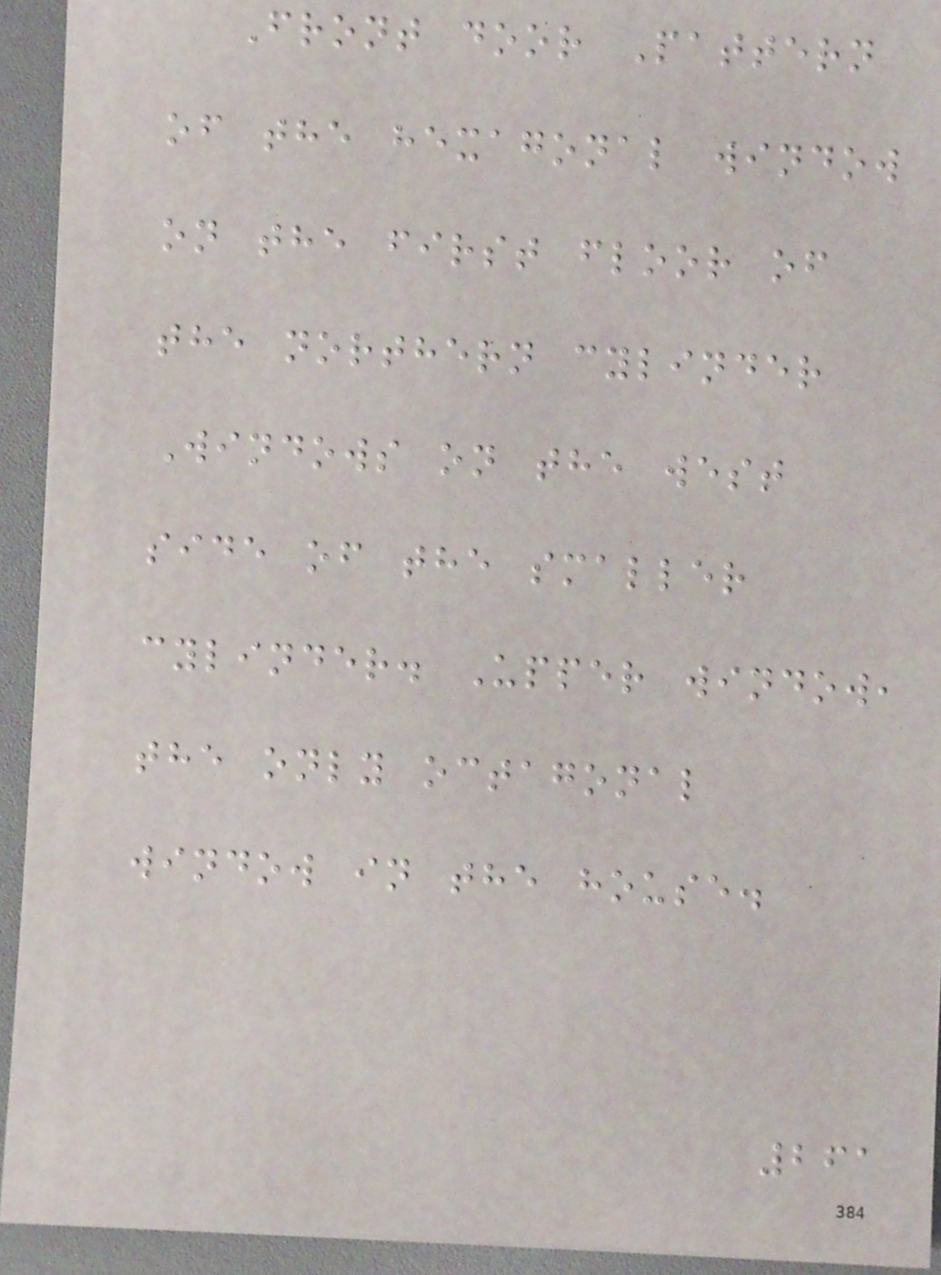Front door Pattern
of the hexagonal window
on the first floor of
the northern cylinder
Windows on the west
side of the smaller
cylinder. Upper window,
the only octagonal
window in the house.
261
